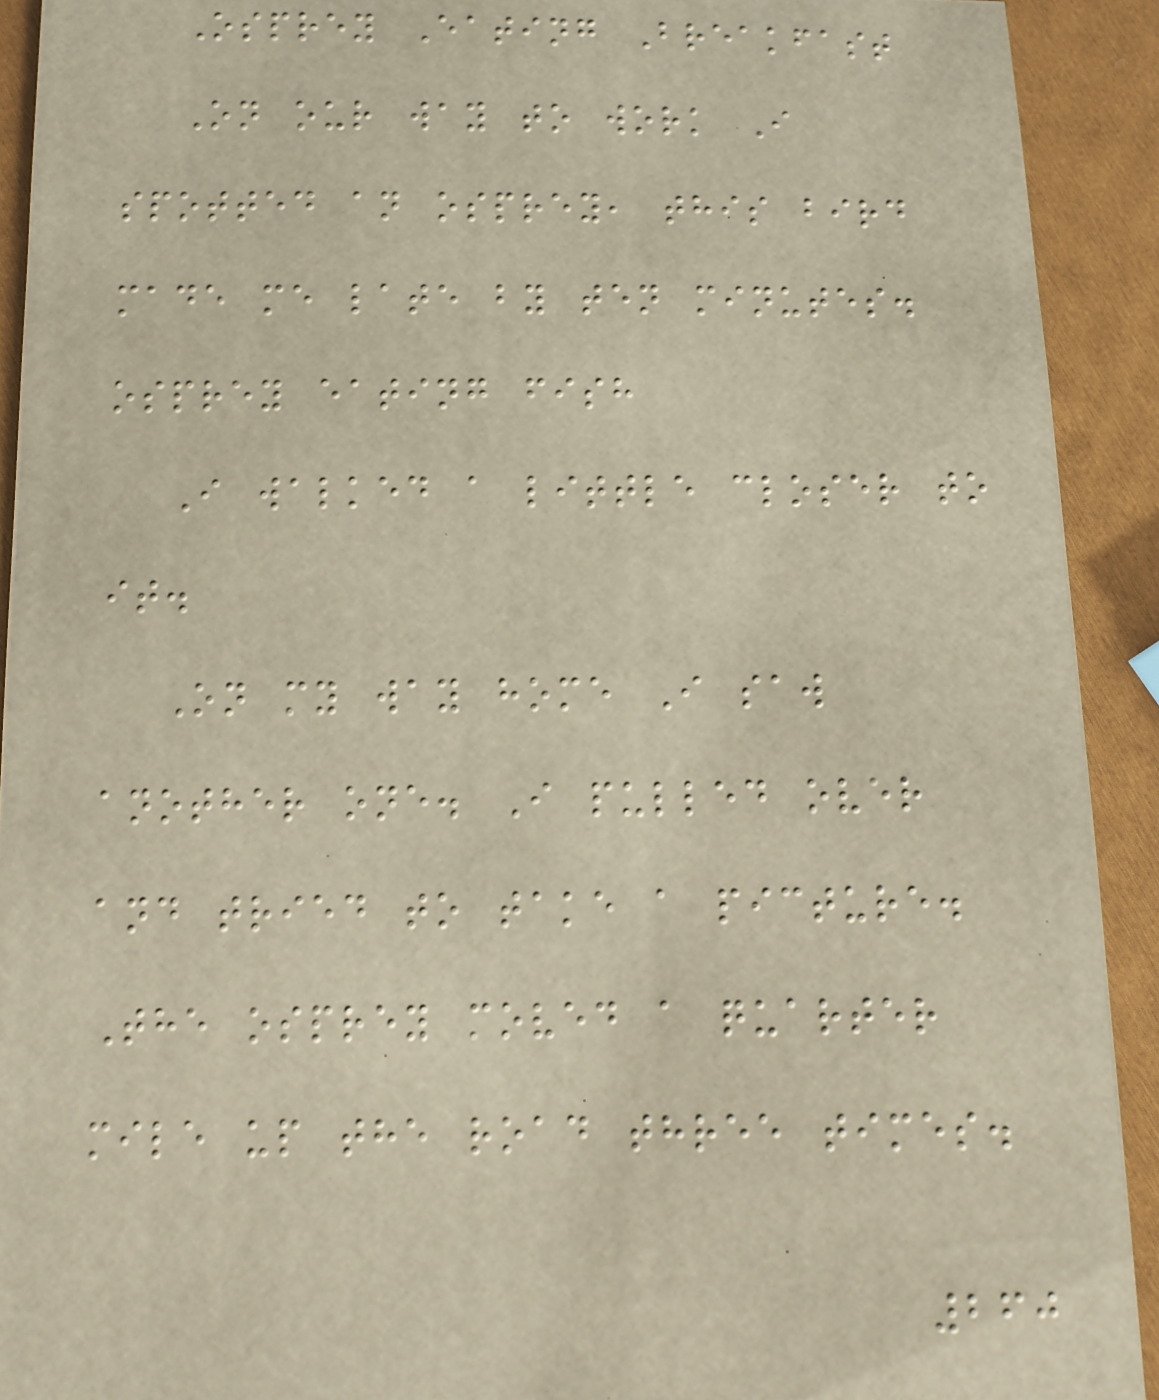Osprey Eating Breakfast
On our way to work I
spotted an osprey, this bird
made me late by ten minutes.
osprey eating fish
I walked a little closer to
it.
On my way home I saw
another one. I pulled over
and tried to take a picture.
The osprey moved a quarter
mile up the road three times.
260
